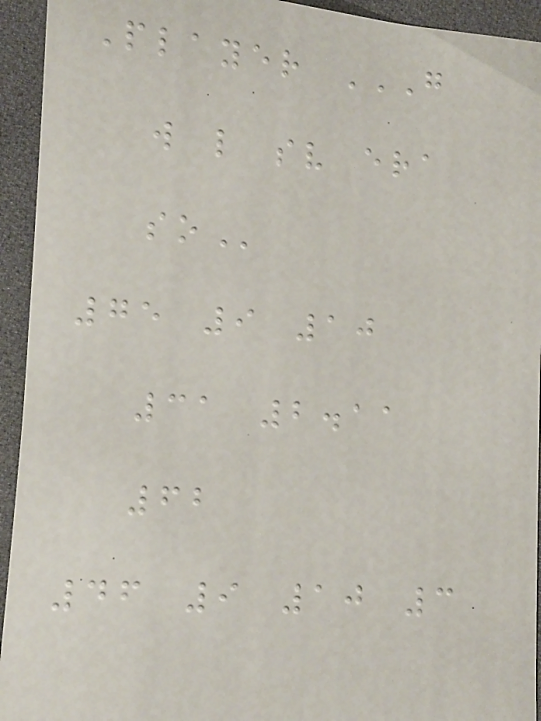Player G
W L SV ERA
SO
75 9 10
31 2.11
62
46 9 10 3
